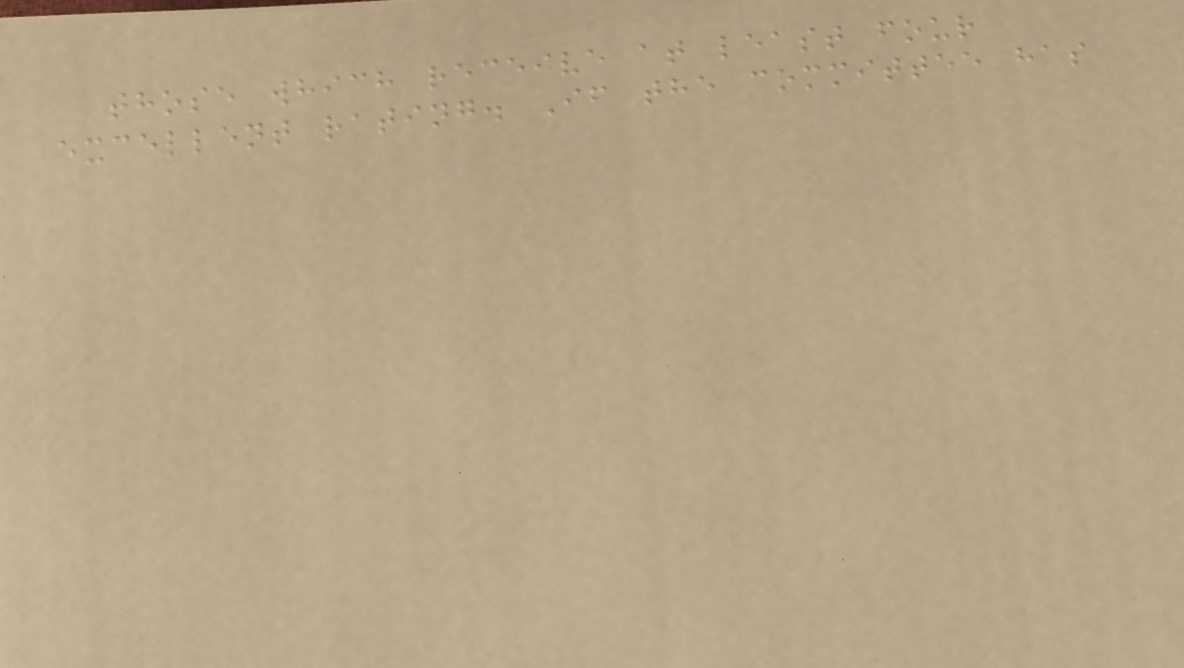those which receive at least four
excellent rating. If the committee has
